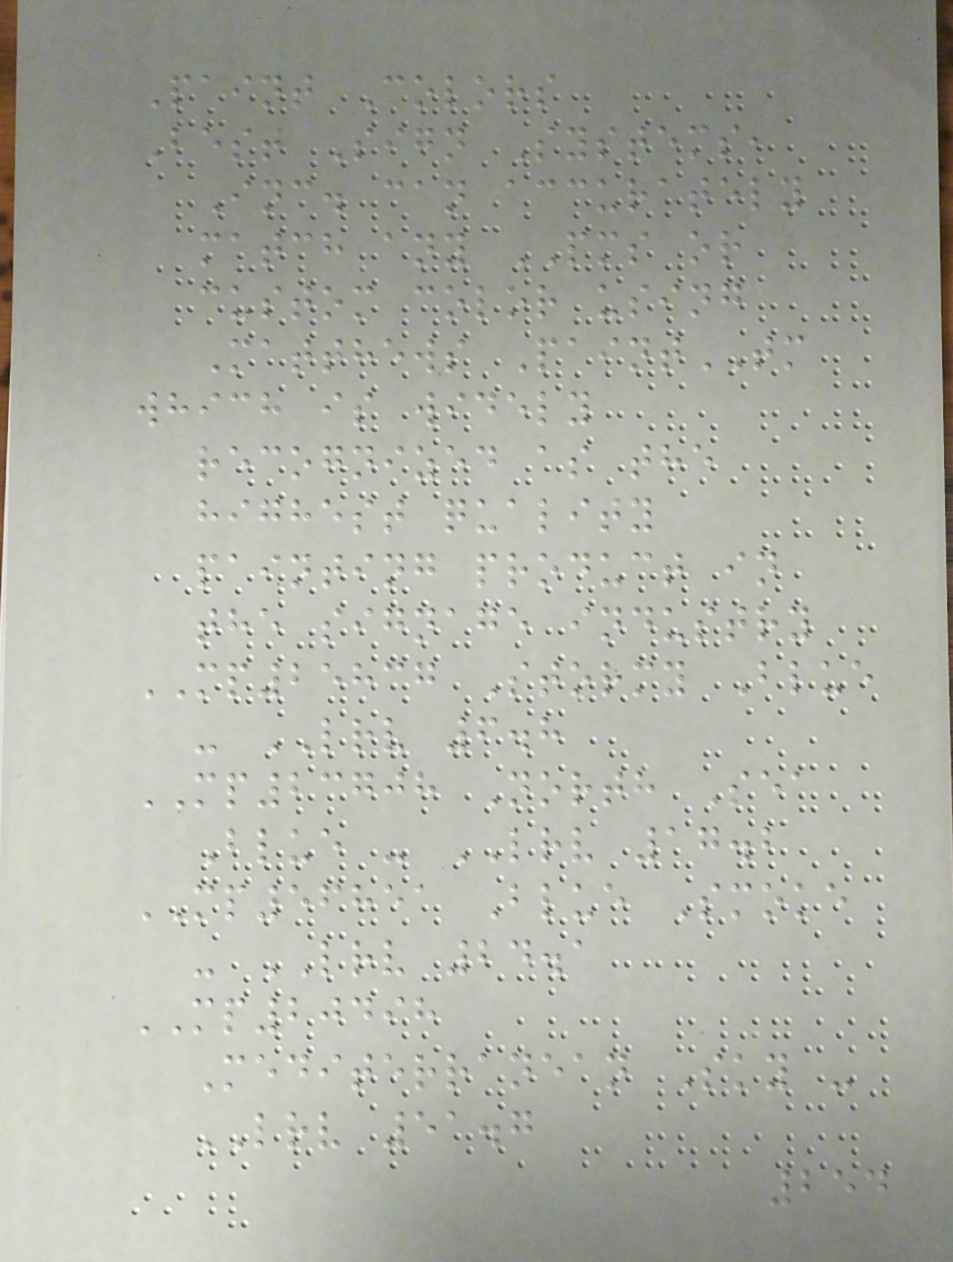Paint Colors
Best Sign Systems,
Inc. can accurately
match any PMS or
custom color using
Matthews PaintTM
which is widely
recognized as the
highest quality
painting product in
the signage industry
MP25837 Stormy Blue
- LRV 6.8
MP23708 North Sea
Blue - LRV 17.2
MP56851 Blue Smoke
- LRV 24.1
MP20498
Mediterranean Sky -
LRV 51.7
254
